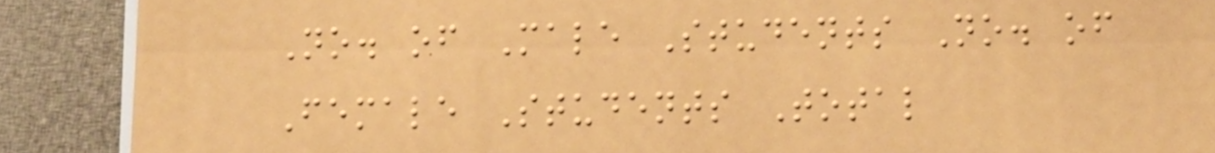No. of Male Students No. of
Female Students Total
